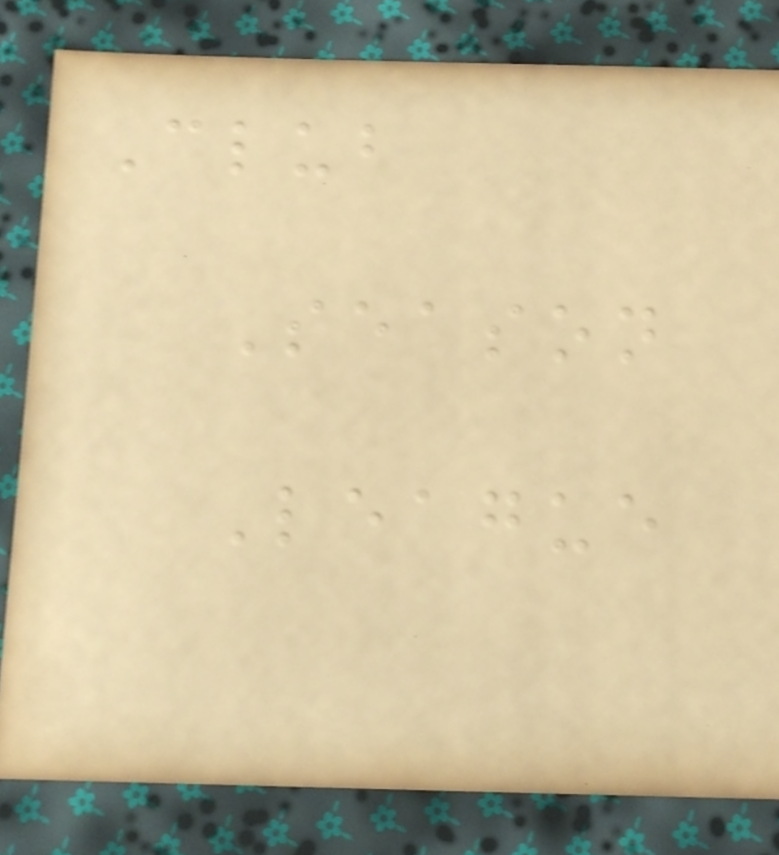Club
Season
League
